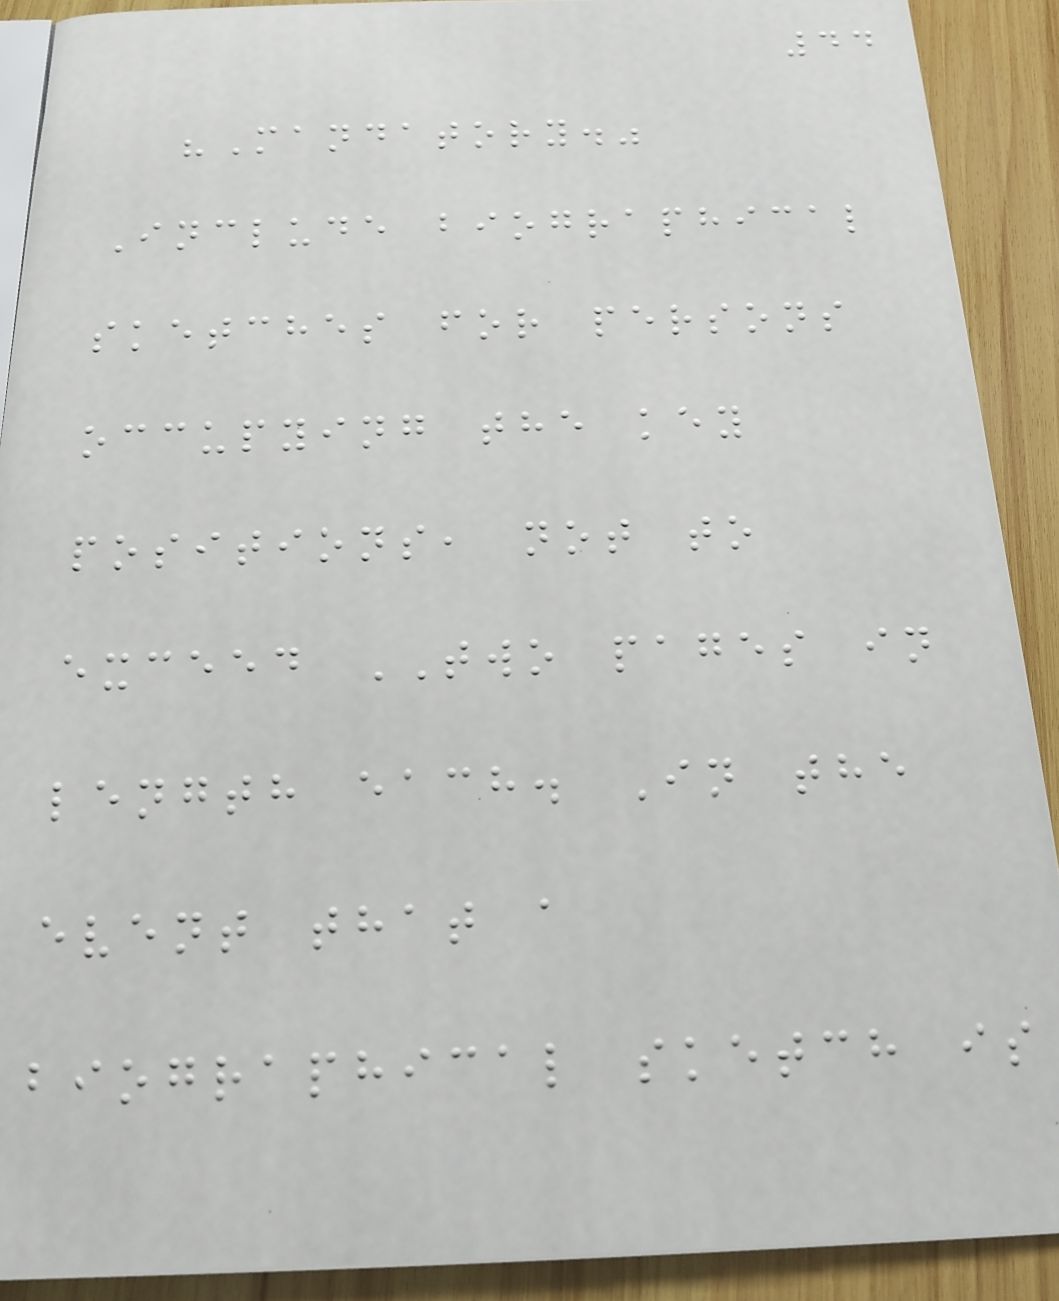44
"Mandatory."
Include biographical
sketches for persons
occupying the key
positions, not to
exceed TWO pages in
length each. In the
event that a
biographical sketch is
